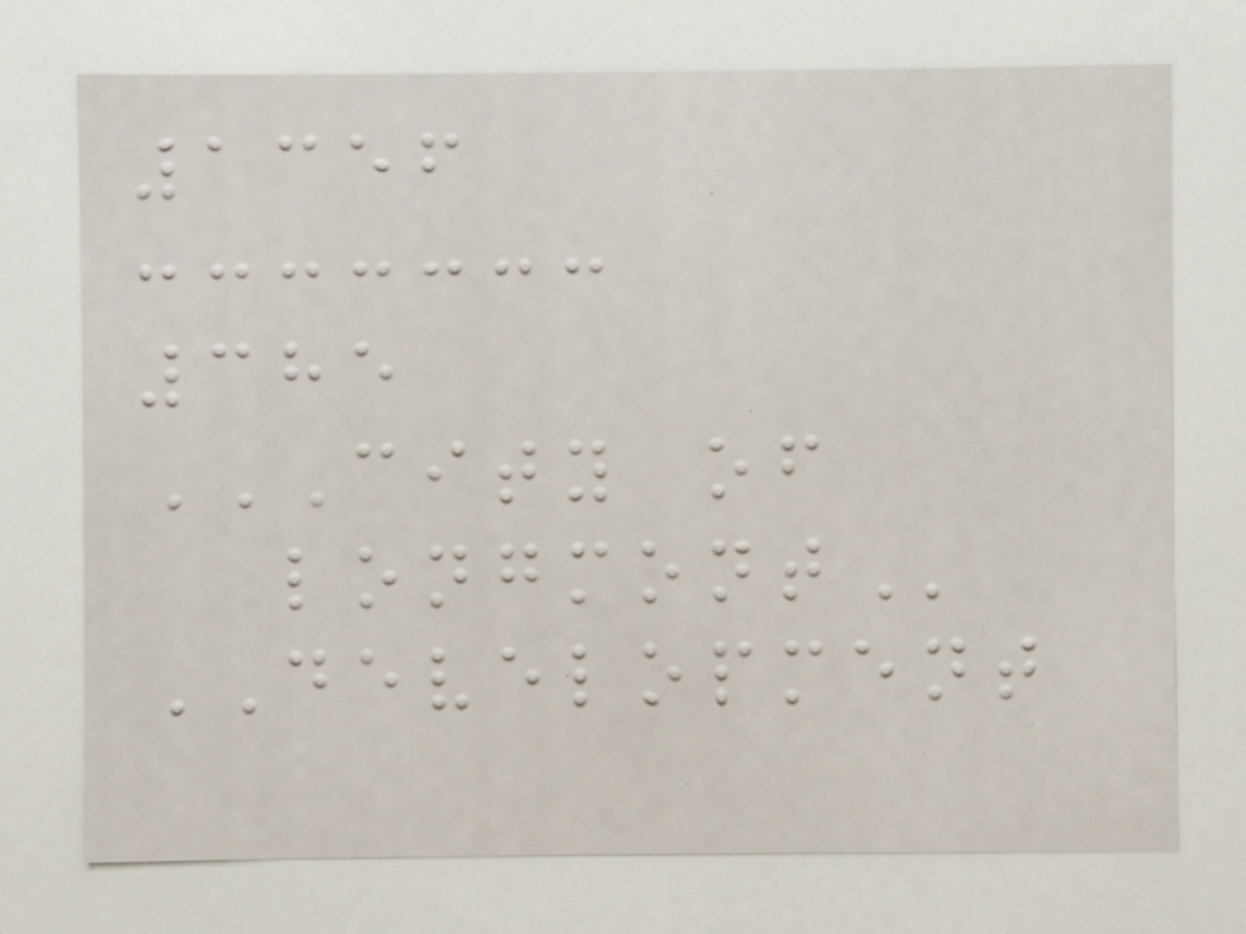1356
385
CITY OF
LONGMONT
DEVELOPMENT
